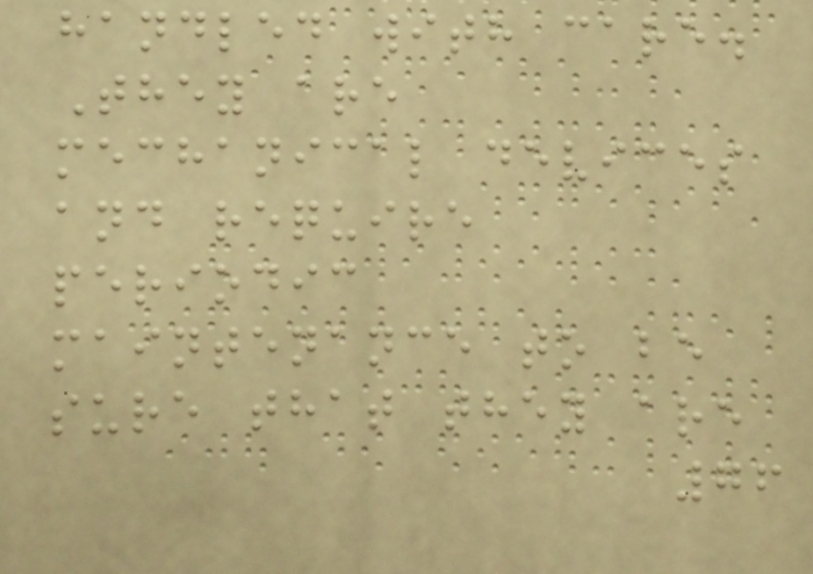handled with care.
They are
mechanical devices
and require
periodic
maintenance to be
sure that they are
76
